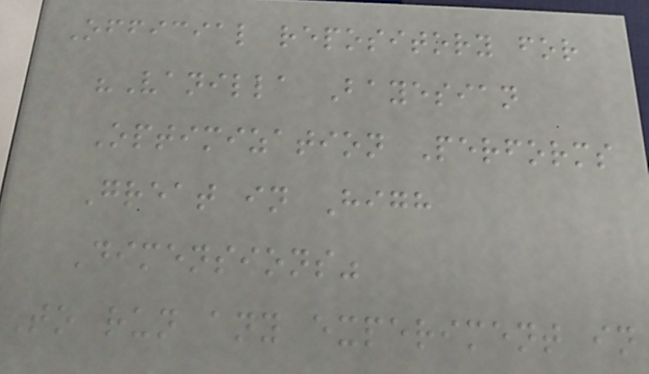Official repository for
"Vanilla Bayesian
Optimization Performs
Great in High
Dimensions"
To run any experiment in
